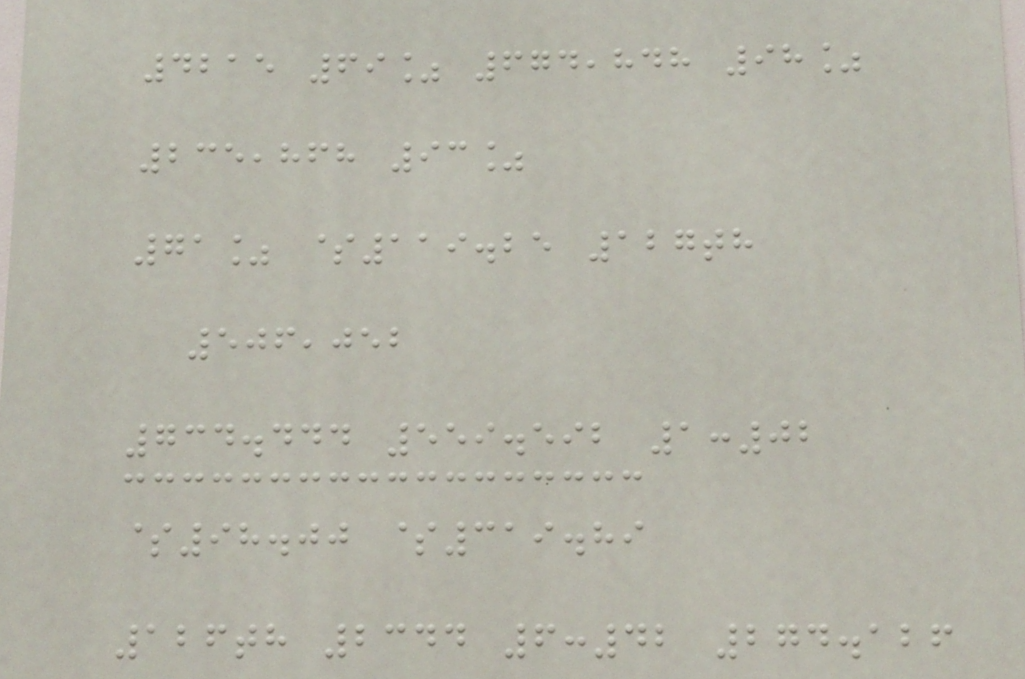4215 69% 674,848 98%
235,868 93%
71% $119.25 127th
506,052
734.444 559.592 1:02
$98.00 $319.89
126th 2344 6:42 274.126
